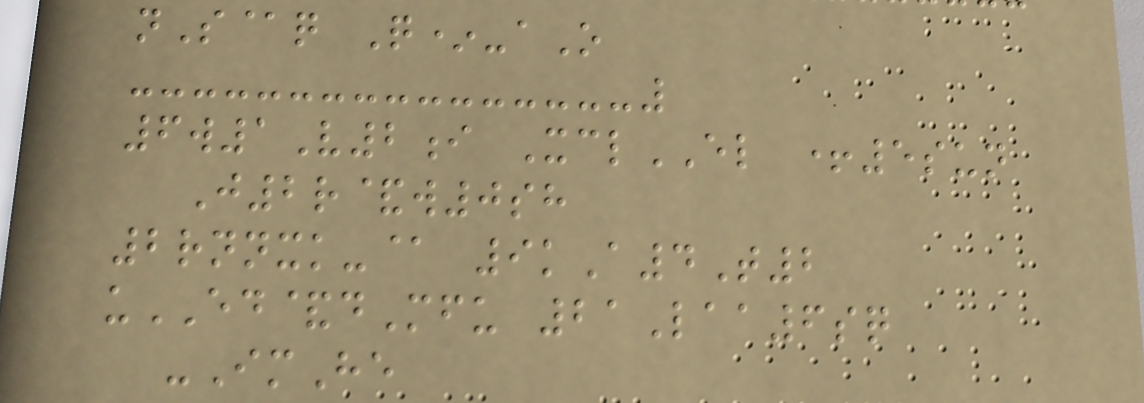nS@q Q*-aO
6w1V2i XclEL +5sun
J2r&w0sh
2rnnxk-@ 9kA4T2
uED&dMfu 21Laa6sq
-ImHe
